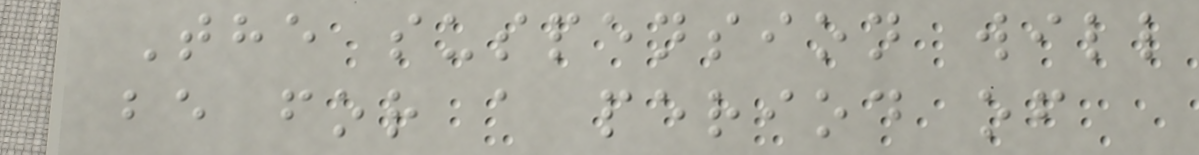The suspension will
be for a period of
